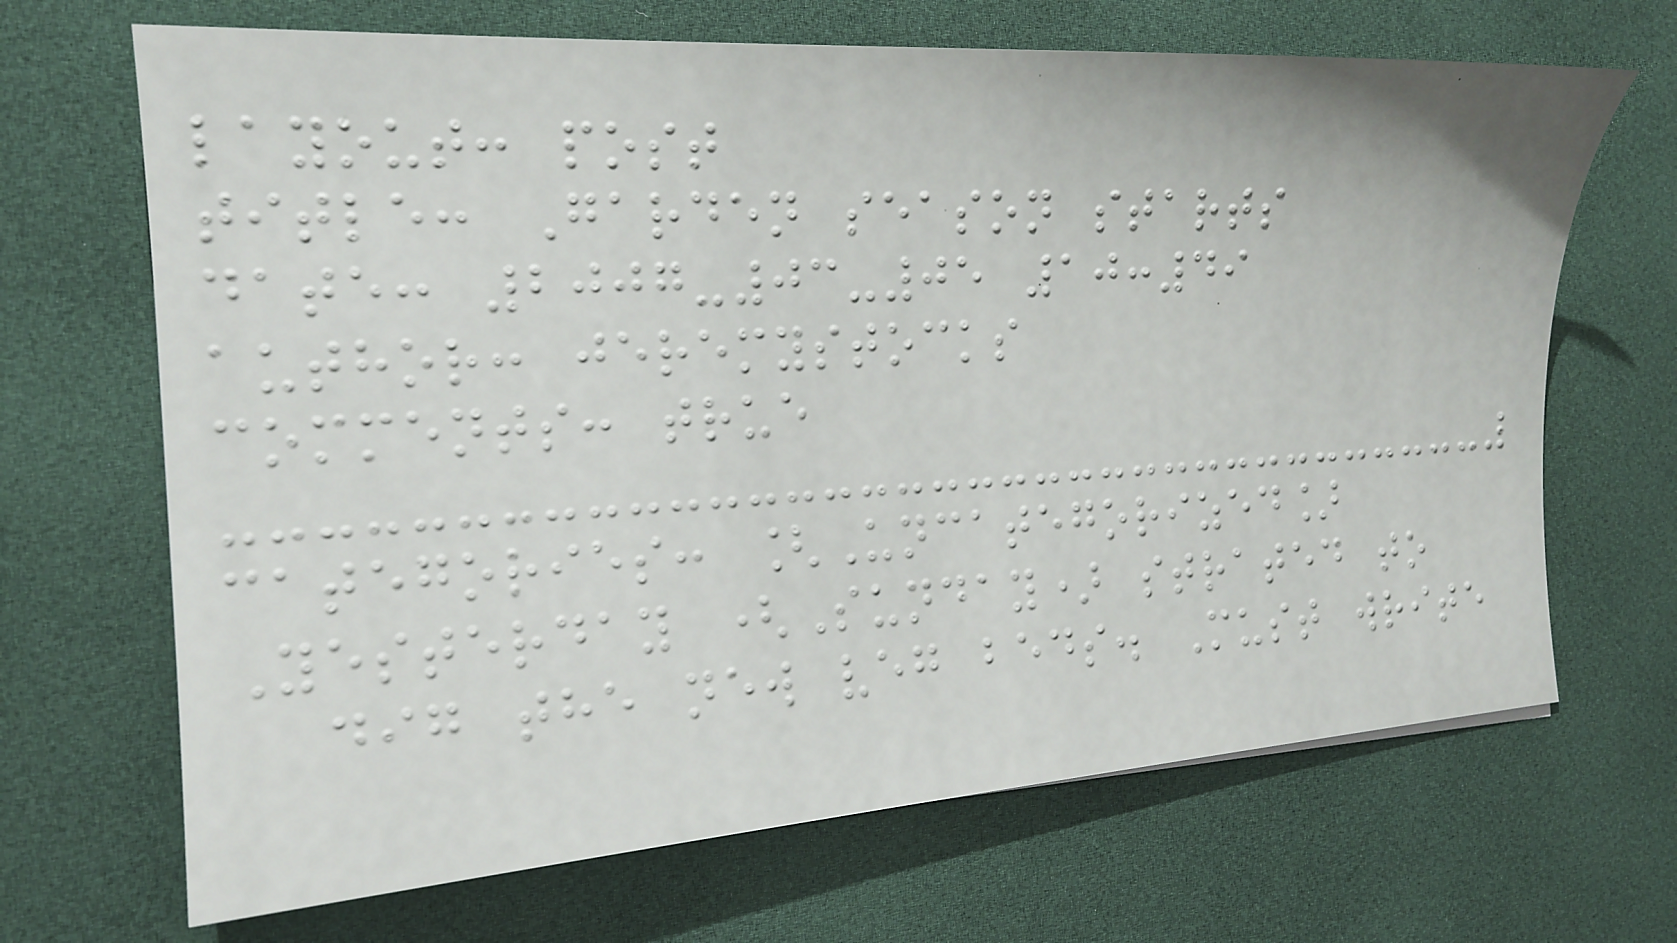layout: post
title: Garden season starts
date: 2007-03-05 10:49
author: jeremystocks
comments: true
categories: [Uncategorized]
Yesterday (Sunday) strated to
dig the new veg beds. Must write
